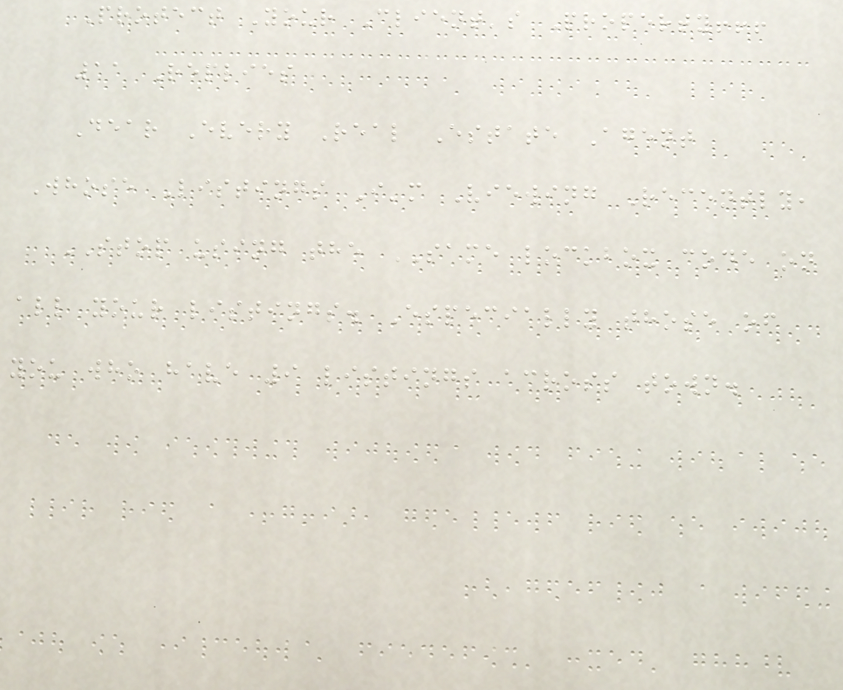Protect Your Client's Property!!!
11 Replies
Dear Every Real Estate Agent
Whose Listings I'm Viewing Recently,
STOP using the SAME lockbox code on
all your listings. Especially those of
you who have 9 listings across town.
